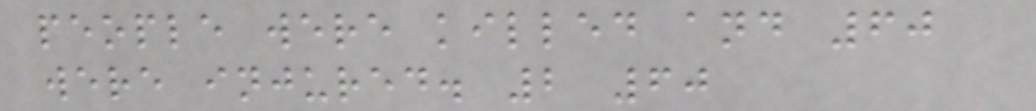people were killed and 60
were injured. 2 60
